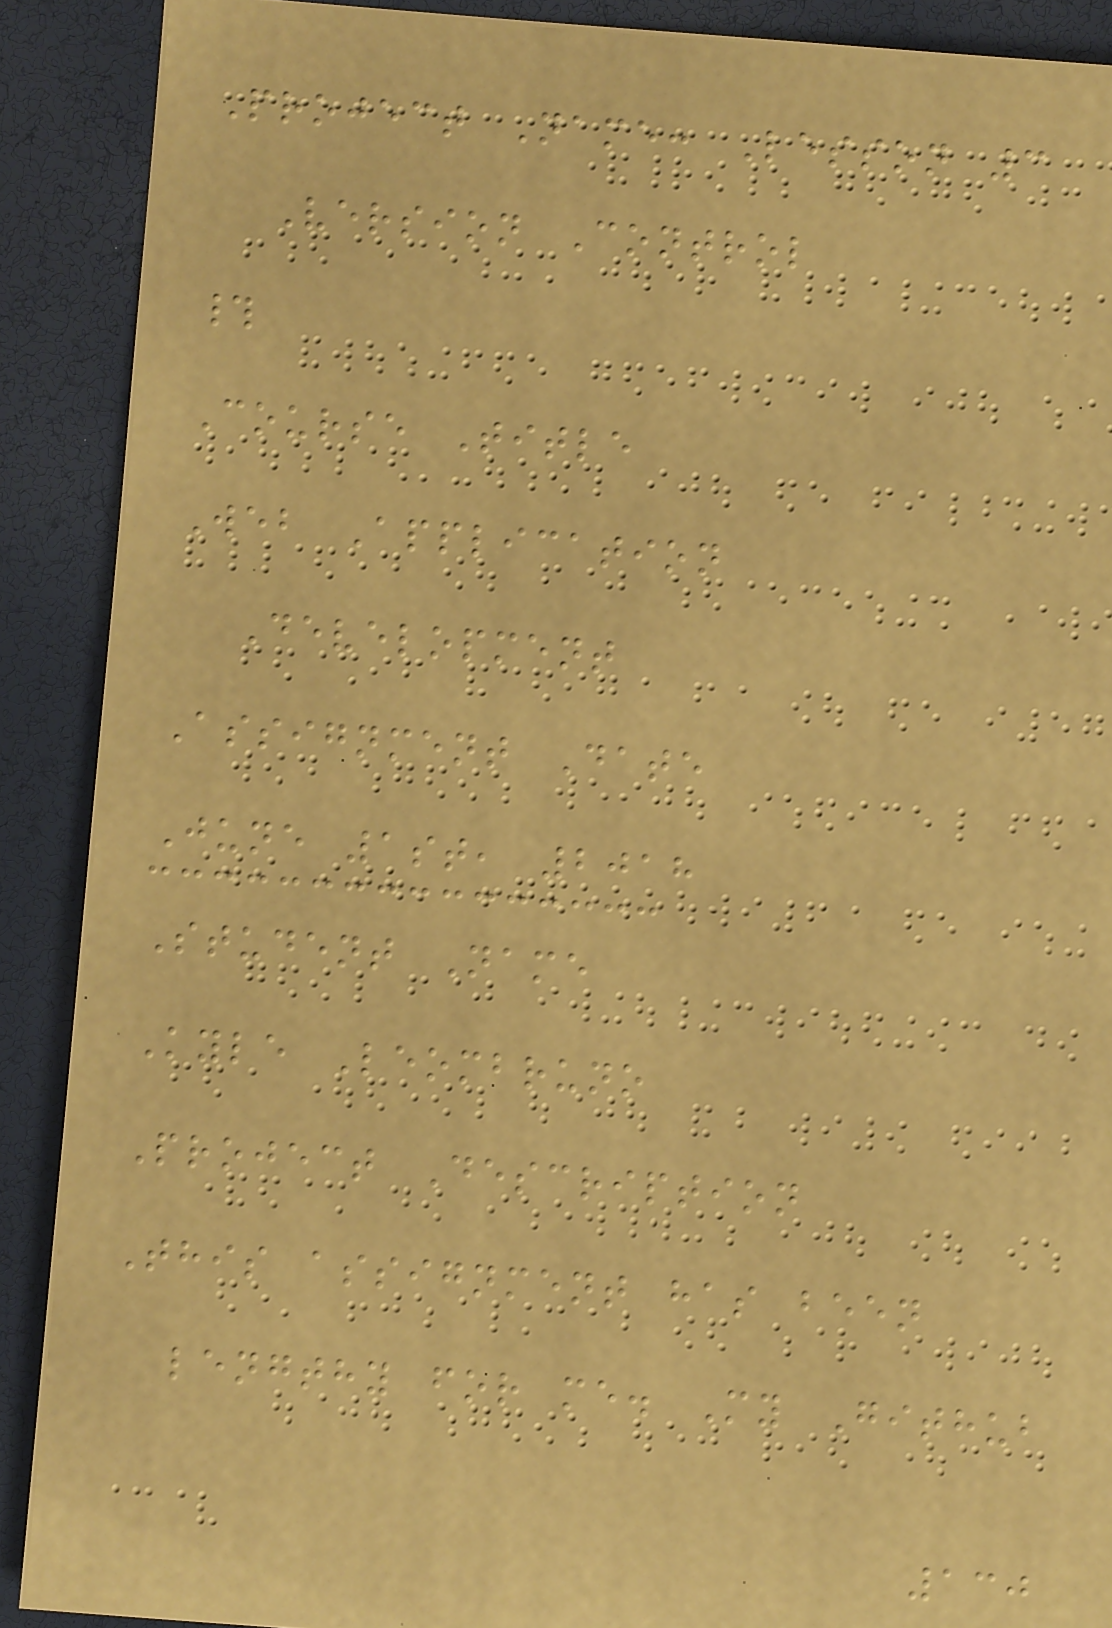Project Name: Lesson 3
Version Control
#
Course Title
Web Application
Development
Assignment Date
June 1st, 2018
Student Name
Kyle Leombruno
Project Description
This assignment has been
lengthy for me. My Github
130
